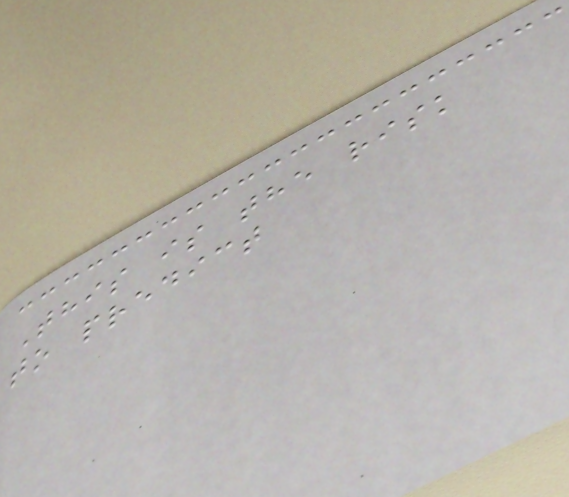This is the risk
to predict
